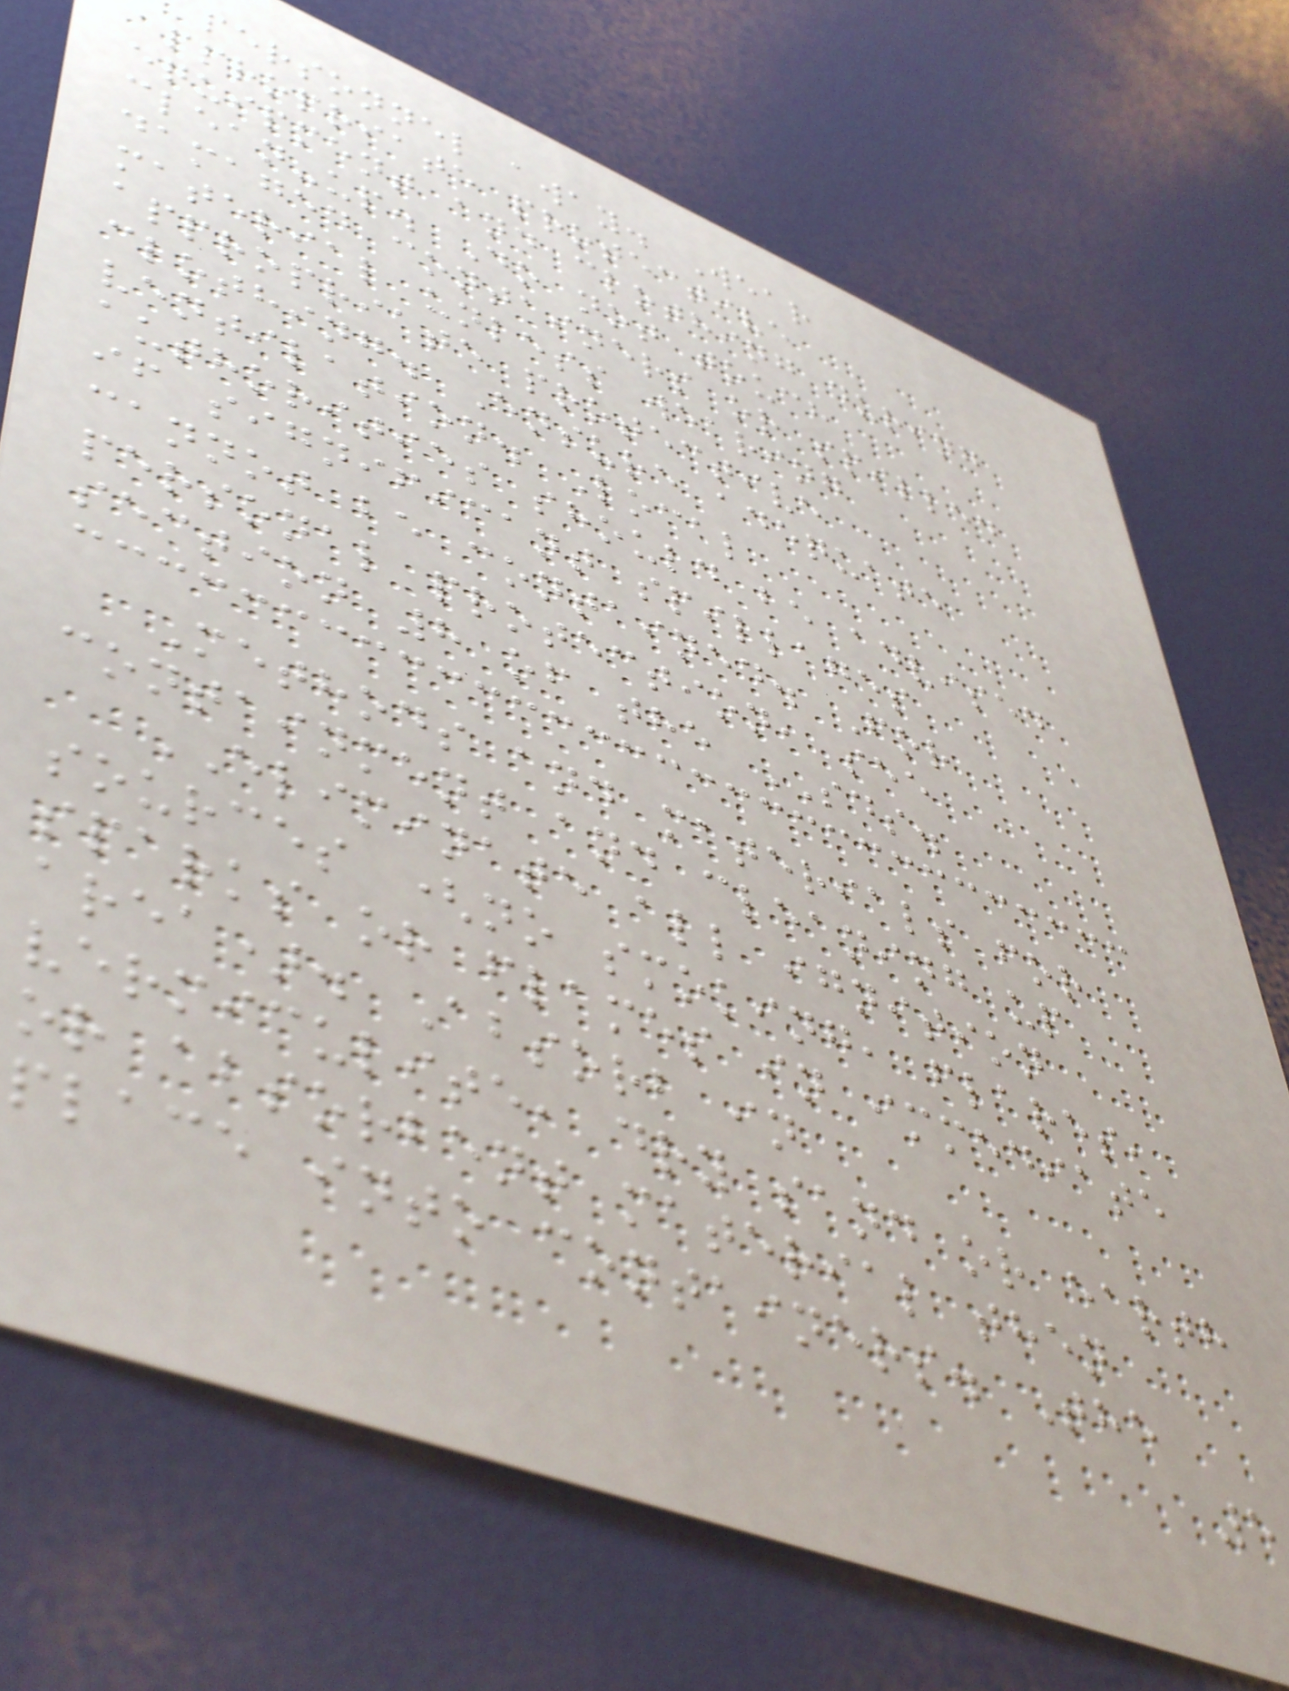personnel away. Wear
appropriate protective
equipment and clothing during
clean-up. Do not touch
damaged containers or spilled
material unless wearing
appropriate protective
clothing. Ensure adequate
ventilation. Local
authorities should be advised
if significant spillages
cannot be contained. For
personal protection, see
section 8 of the SDS.
Methods and materials for
containment and cleaning up
ELIMINATE all ignition
sources (no smoking, flares,
sparks or flames in immediate
area). Absorb in
vermiculite, dry sand or earth
or absorbent material then
place into containers. The
5
